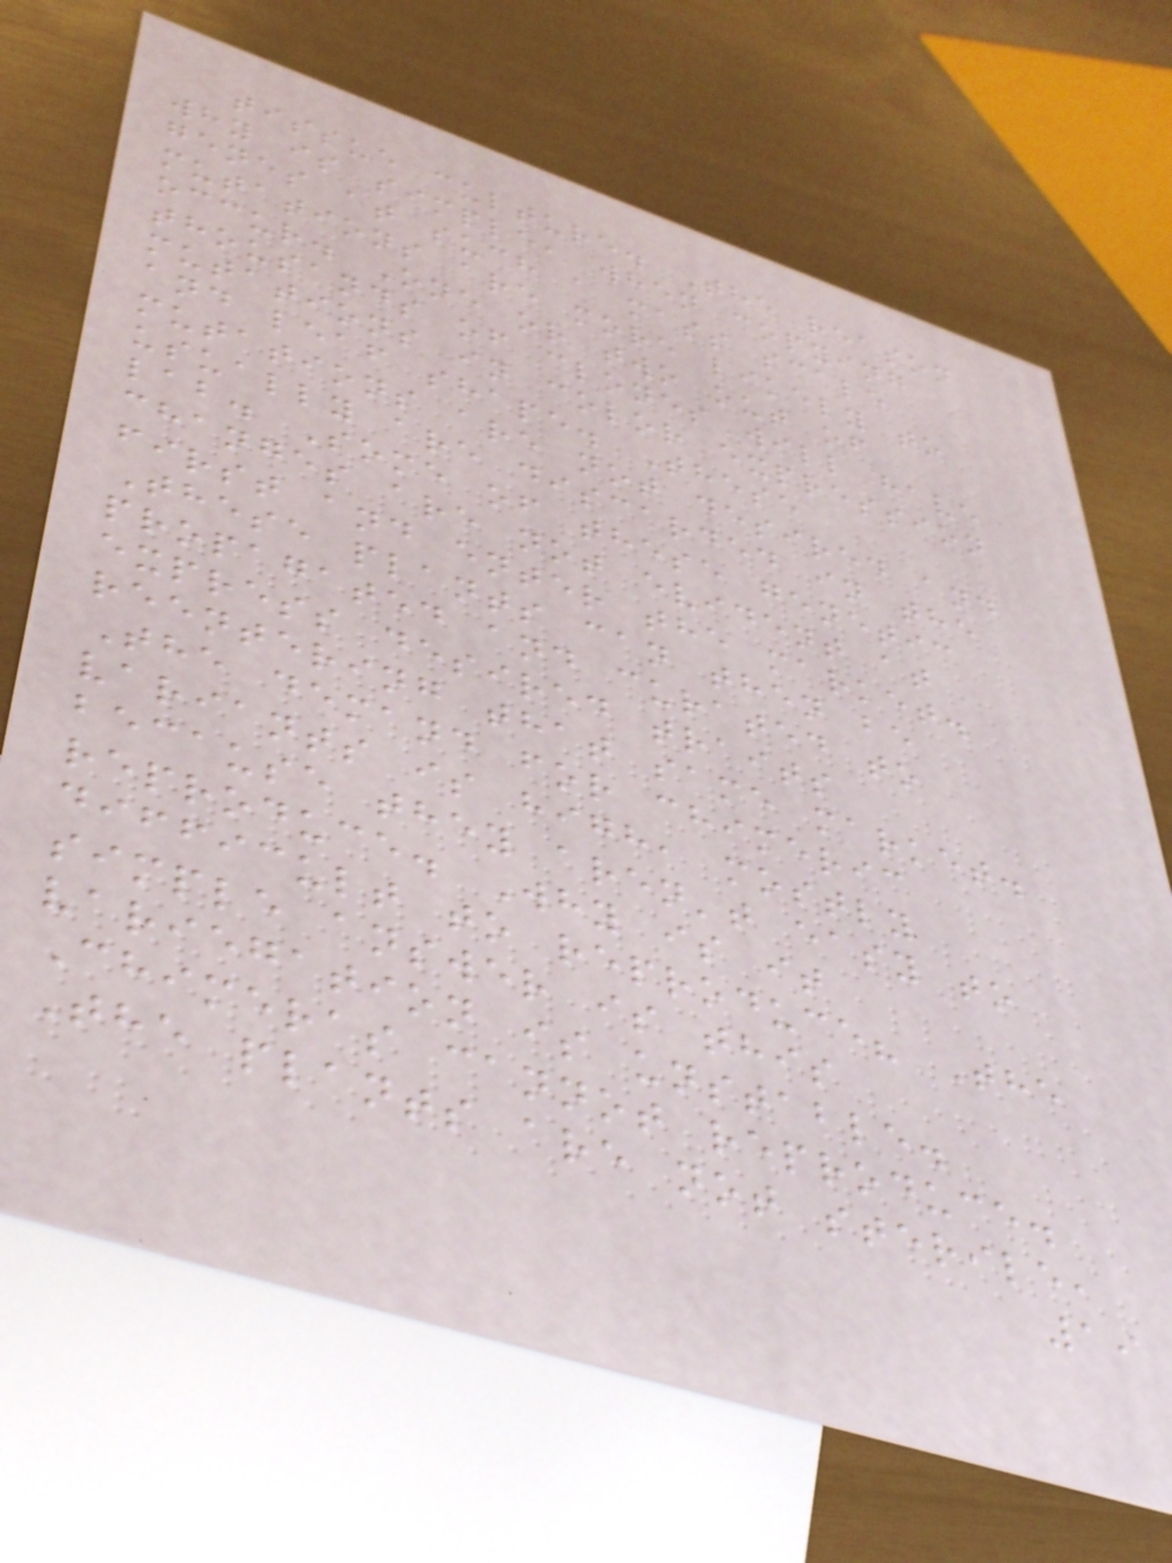tissue culture. The reason
why is simple, when copying
genes at such a mass scale
mutations are more likely to
occur. One or two out of
thousands of clones will have
mutations in color expression
and leaf shape. These
mutations are not desired and
usually are discarded in the
lab. Some of these genetic
changes are not evident at
first and enter the market.
These plants can then be
propagated and curated to
express desired traits
reentering that same market.
The demand for chimeric
variants is high, mostly
because they aren't easy to
reproduce. Why is it
difficult to reproduce? The
simple answer is this
variegation is unstable.
Chimeras cannot reproduce.
The plants are not sterile,
19
